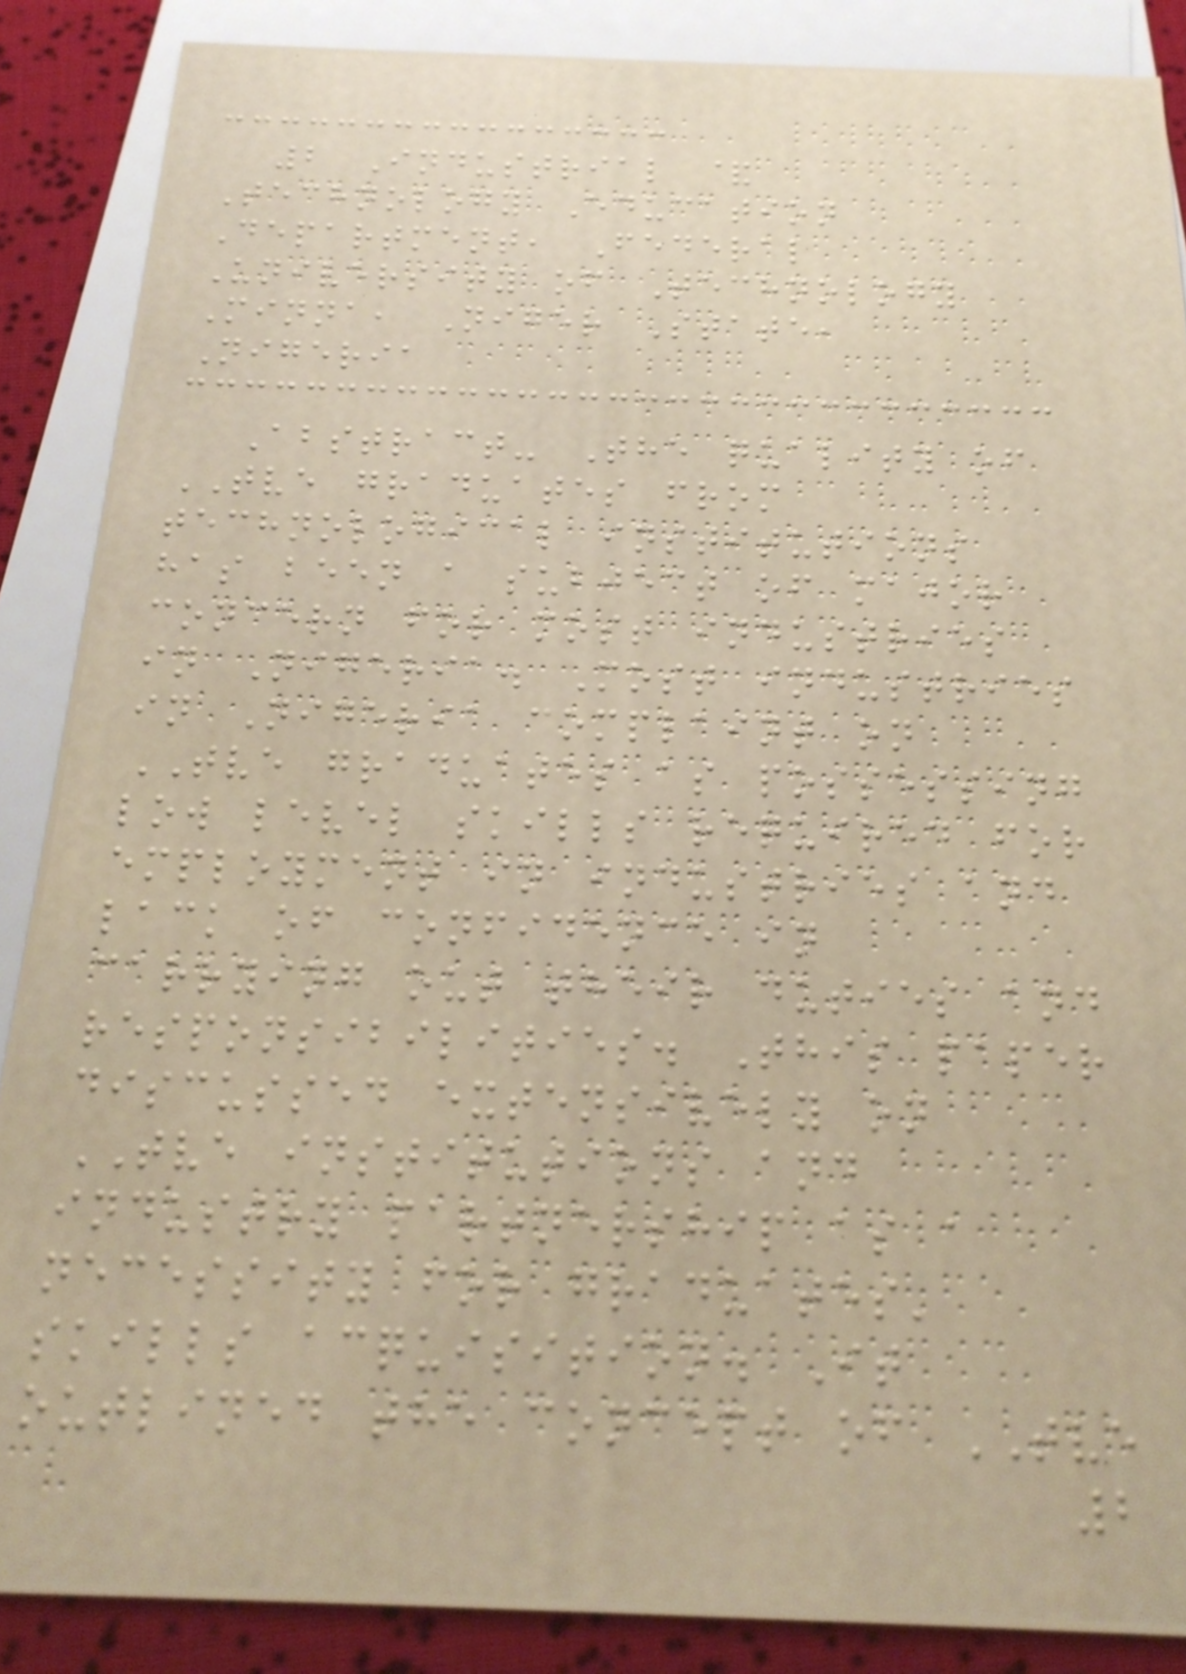2 Industrial &
Technology Education
Department, Federal
University of Technology
Minna, Niger State,
Nigeria
Abstract- The quality of
TVE graduates from
technological institutions
has been a subject of major
concern for most industries
in Nigeria. Most industries
in Nigeria complaint on
TVE graduates as possessing
low level skills required for
employment in industries and
lack of confidence in
carrying out their duties and
responsibilities. This paper
discussed extensively on
TVE institutions and
industry partnership as a
necessity for graduates'
skills acquisition. It
outlined the concept of TVE
2
